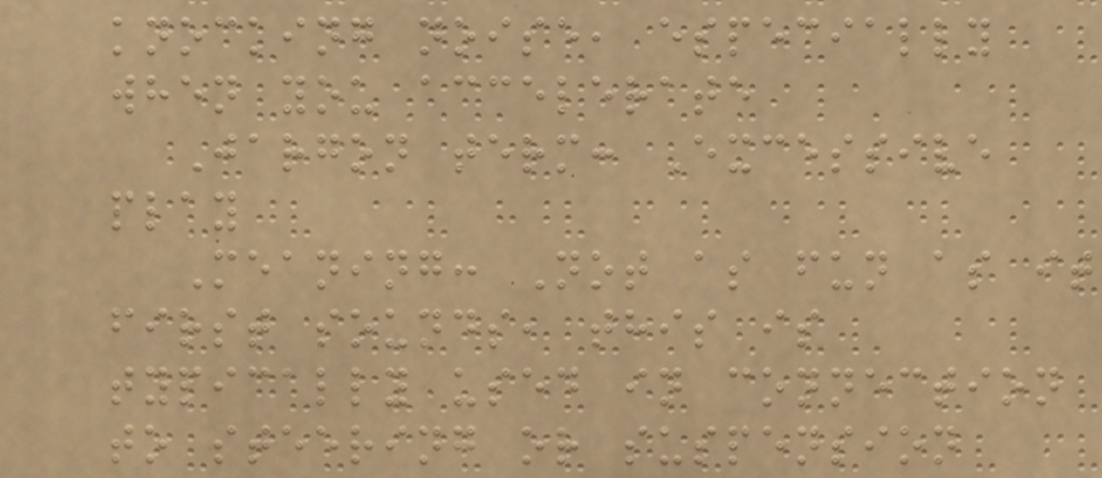knocking noise, especially
when you accelerate
Jargon term: Excessive
play
Meaning: Not as fun as it
first sounds, this is
typically used in connection
to steering or suspension
